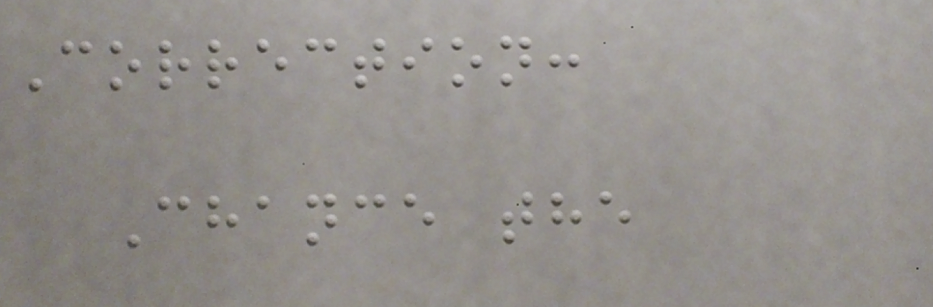Correction:
Chance the
